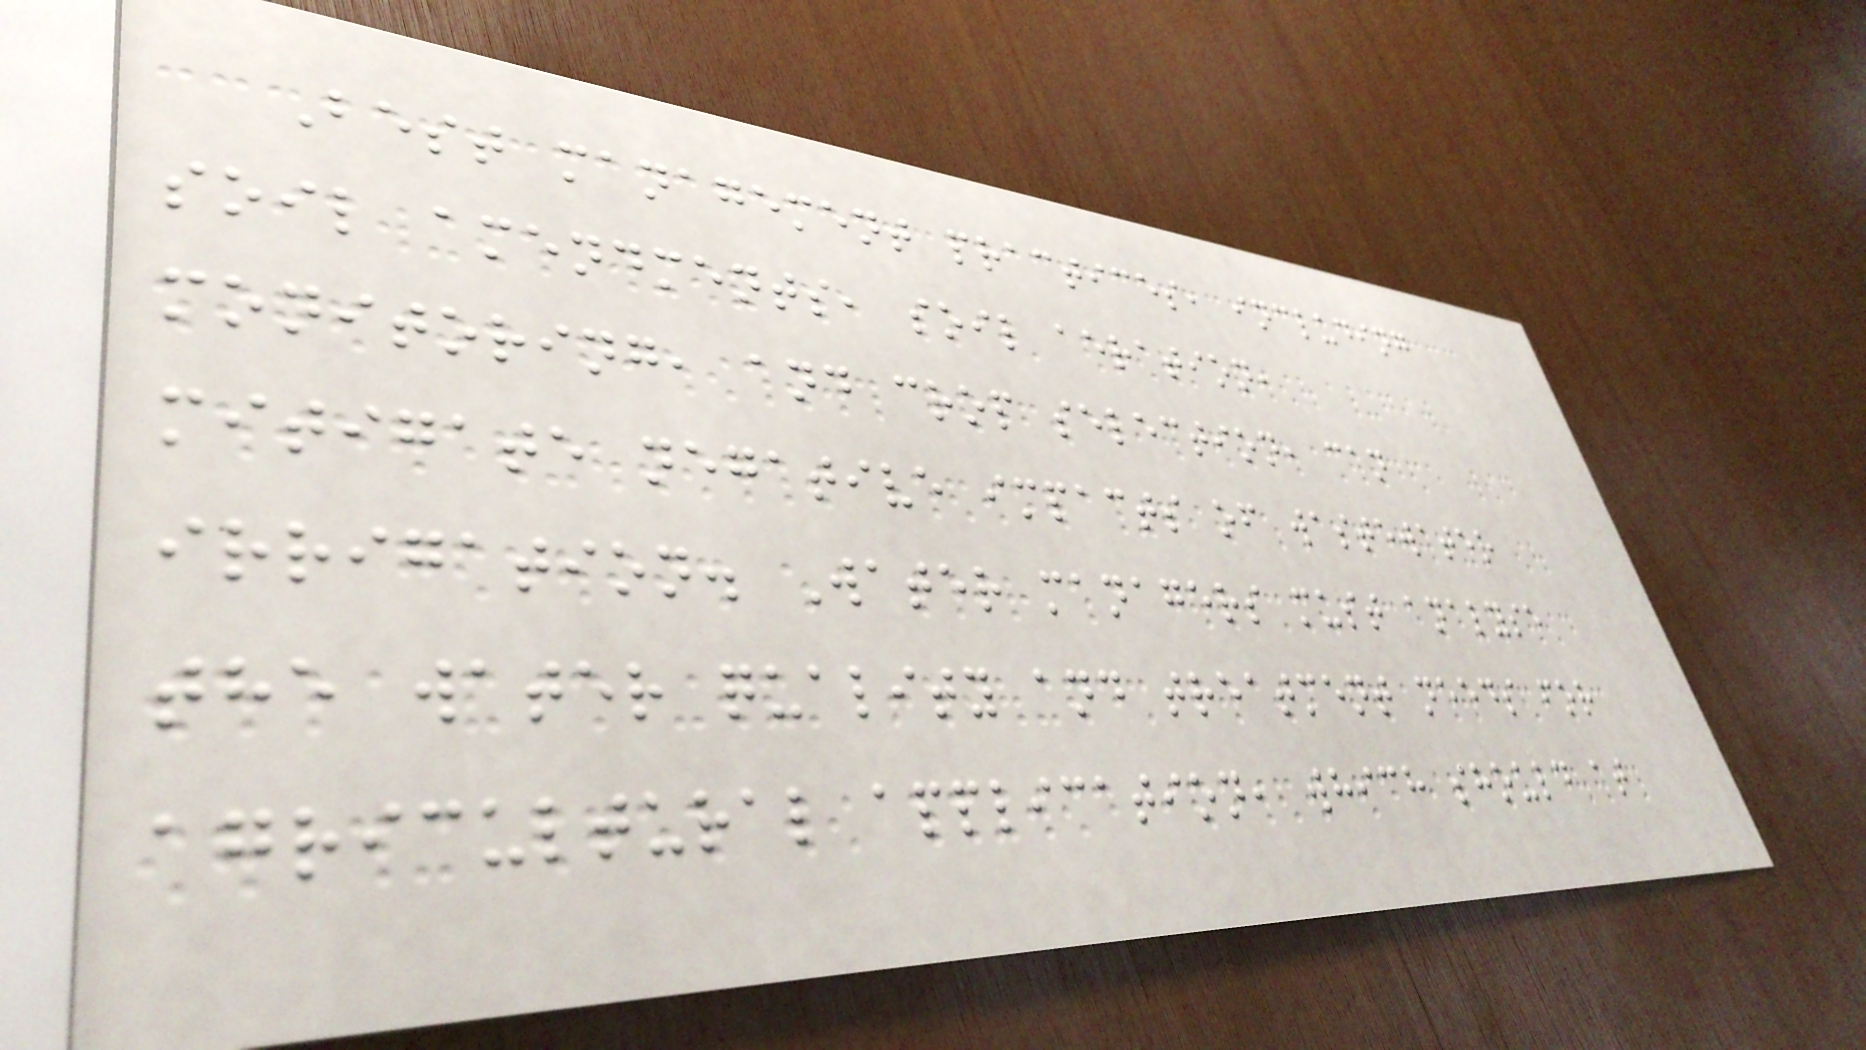Best management practices, including
soil amendments, soil aeration,
monitoring, and crop selection, can
mitigate negative impacts of wastewater
irrigation. Water managers must analyse
the water quality and treatment needs for
agricultural application, which should at
